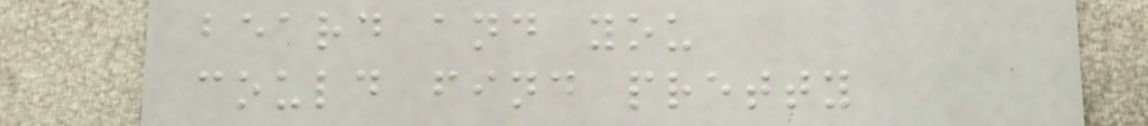beard and you
could find pretty
